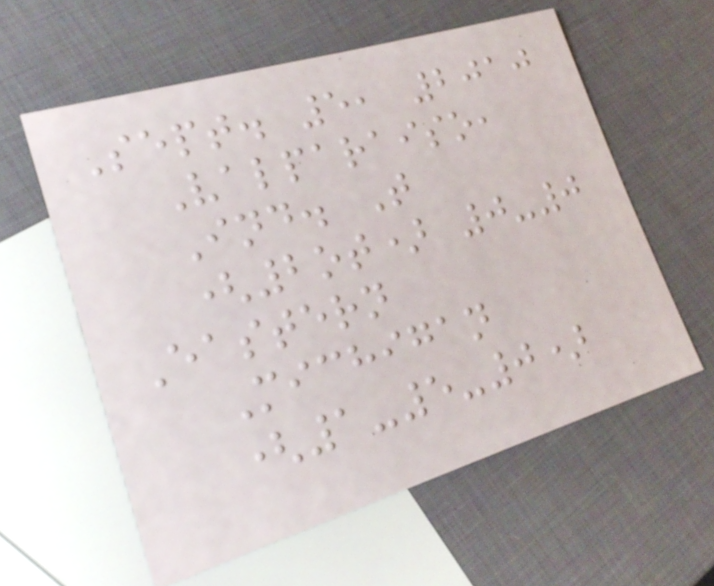Sept. 5, 2010
Valparaiso,
Ind. T
(2ot) 0-0
Eastern
Michigan
(1-5-0)
